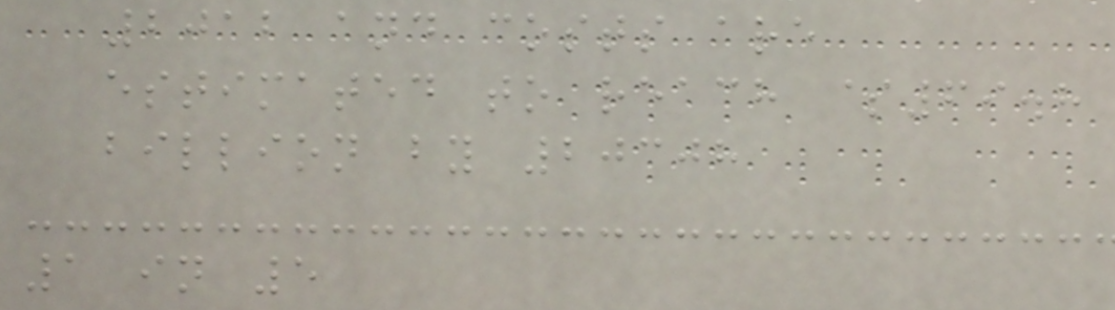2012 and costs are
estimated to reach $69.8
billion by 20308
1 in 5
